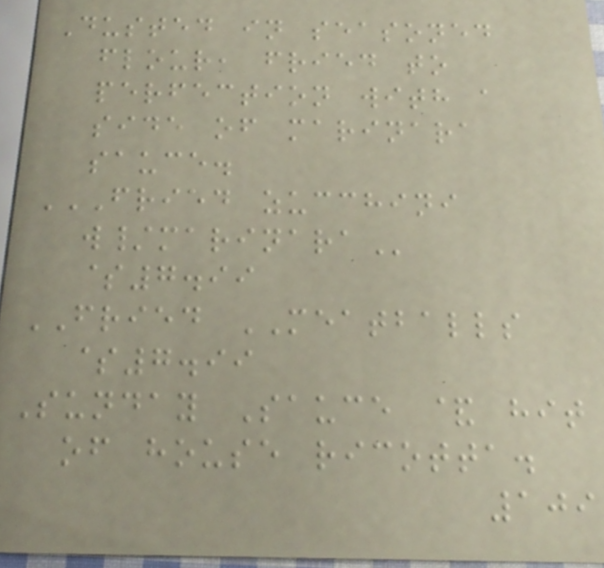Dusted in seasoned
flour, fried to
perfection with a
side of marinara
sauce.
FRIED ZUCCHINI
W/MARINARA
$7.99
FRIED MEATBALLS
$7.99
Sunday Sauce & hit
of house ricotta.
109
